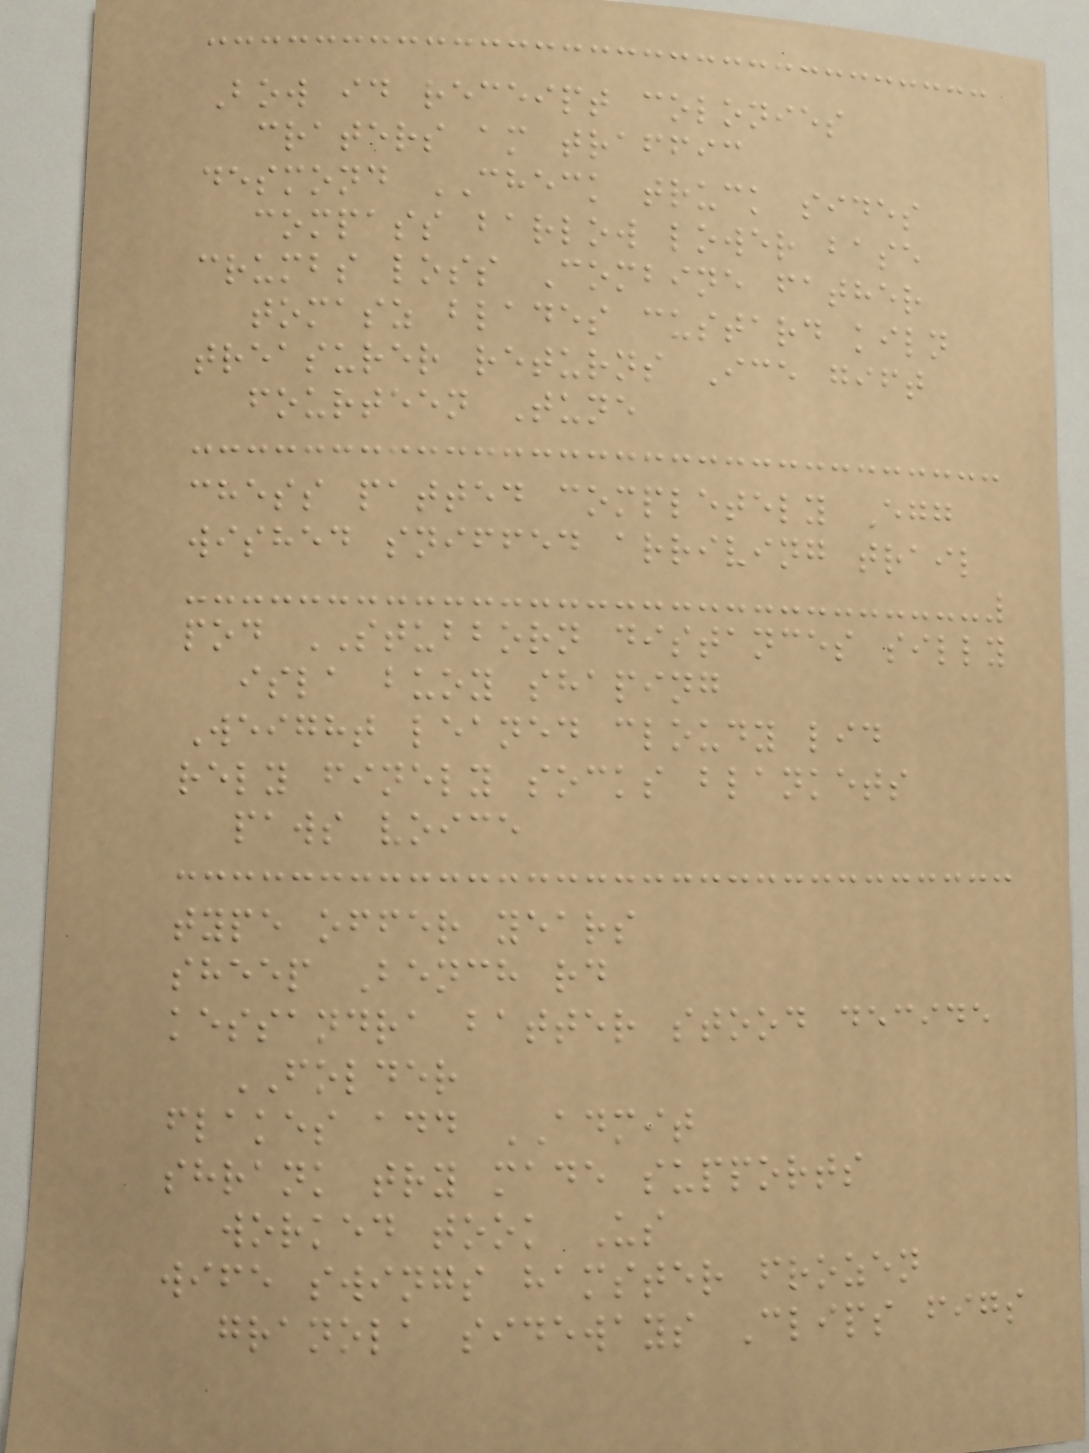Bow id receipt colonies
craters am traffic
desmond CHECK truck sides
compass barlow lower base
crumbs loss Combine father
tomasz blades custard kiln
treasurer returns Ice gift
fourteen Tune
chess patted completely Egg
wished sniffed arriving trail
pod STUBBORN distances silly
isla buoy shaping
Weight leaned cloudy lid
rely finely socks blankets
paws voice
type offer years
sheep Bench rd
kessandra batter stood decide
FOLDER
flakes add ADMIT
shrank try made supports
worked took Us
wife swings hamster frozen
granola sideways Clips figs
